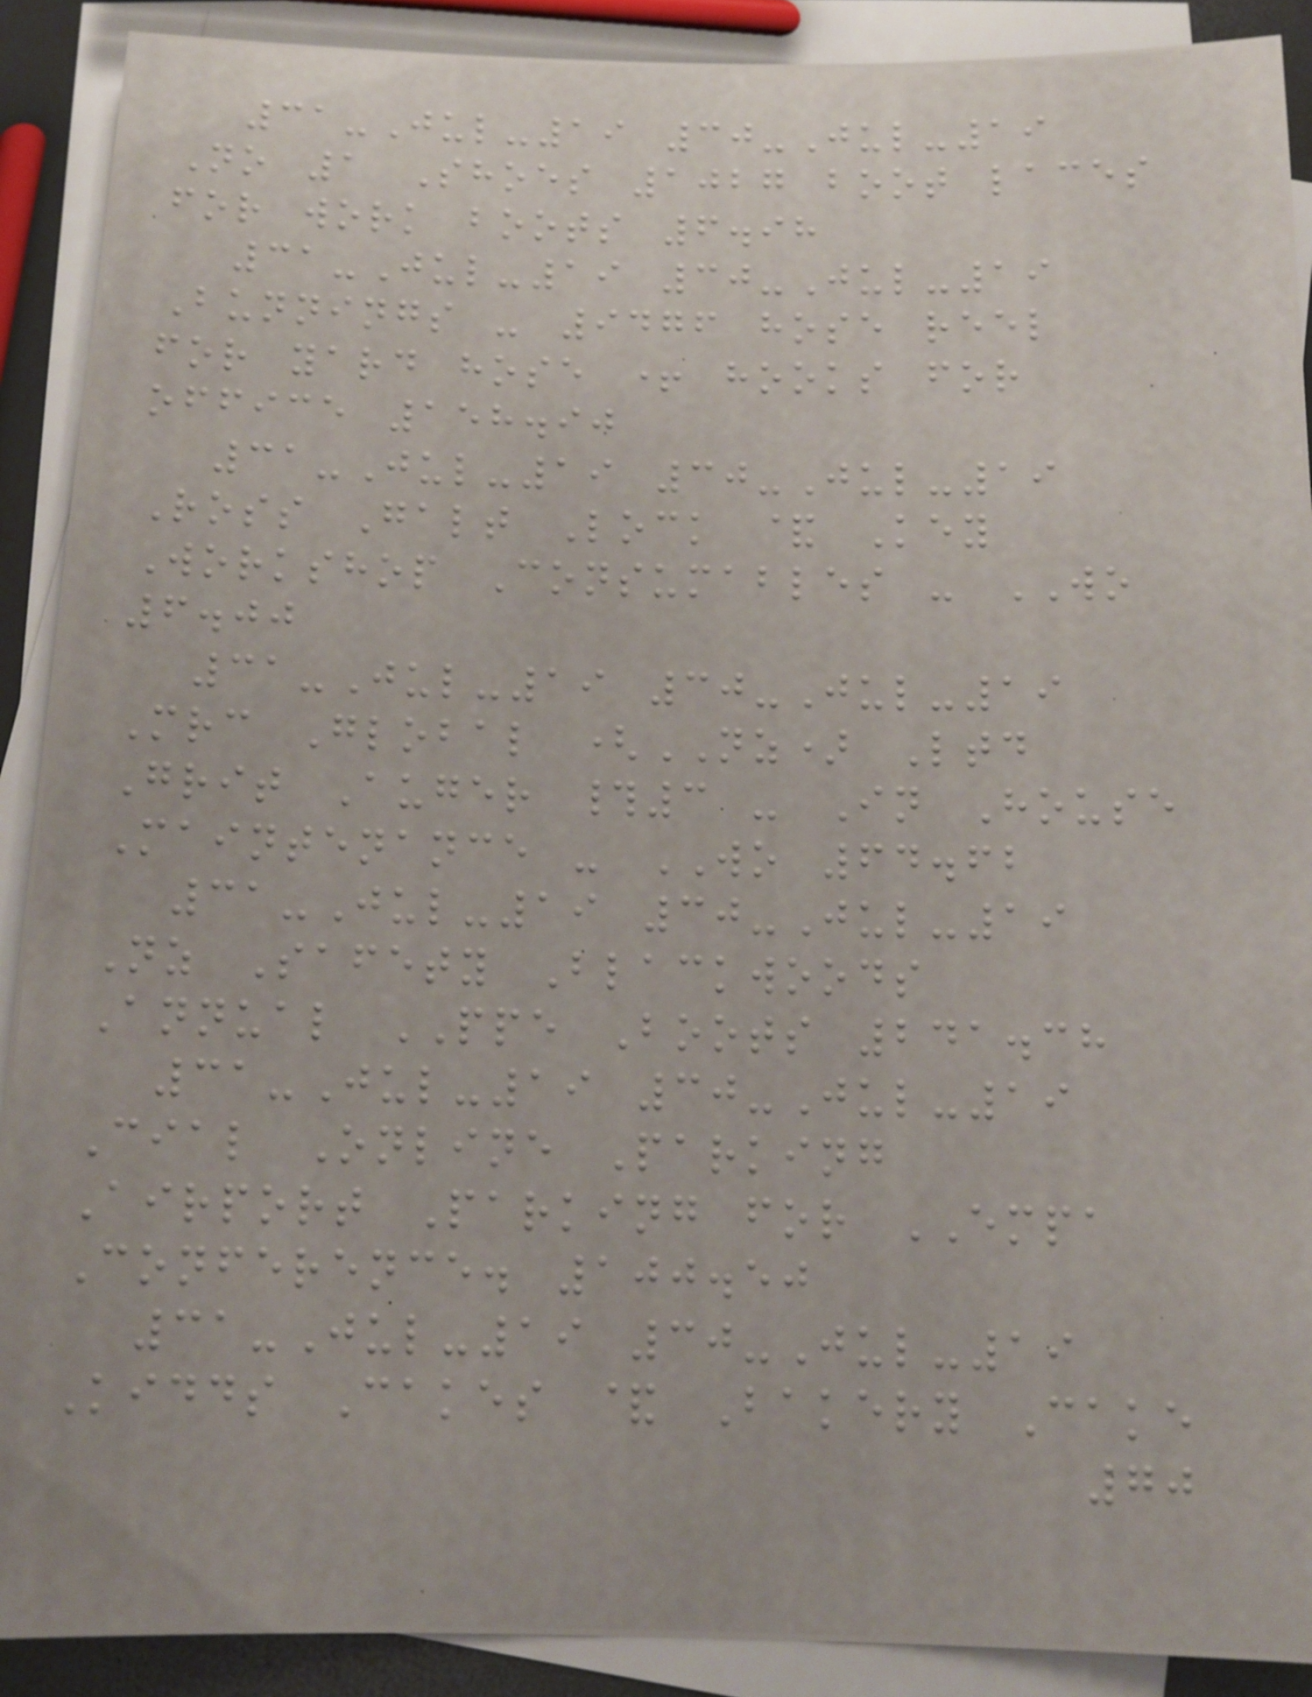31-Jul-19 30-Jul-19
No 1 Shoes 1027 boot laces
for work boots 6.98
31-Jul-19 30-Jul-19
Bunnings - 9476 hose reel
for yard hose + hooks for
office 158.90
31-Jul-19 30-Jul-19
Ross Galt Lock & Key
Workshop Consumables - WO
6.00
31-Jul-19 30-Jul-19
Mrc Global (NZ) Ltd
Grit Auger #3 - In House
Maintenance - WO 64.62
31-Jul-19 30-Jul-19
Nz Safety Blackwoods
Annual PPE Boots 241.38
31-Jul-19 30-Jul-19
Cial Online Parking
Airport Parking for EMPA
Conference. 100.50
31-Jul-19 30-Jul-19
Kidds Cakes & Bakery Cake
70
